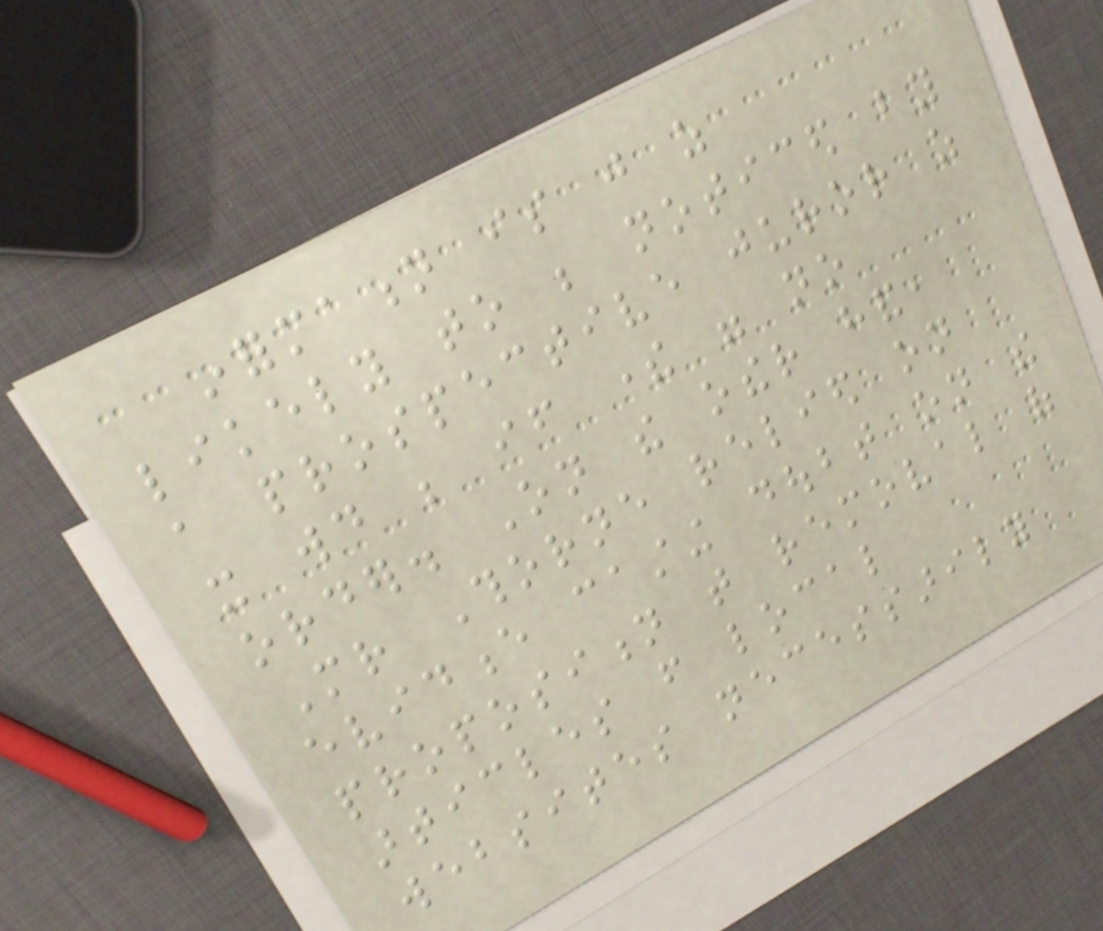information is just as
likely to be noticed by
a prospective juror as
it would be if there were no
order. On the other hand,
Mr Thorne relied on
evidence casting doubt on the
proposition that removal of
articles from local
websites necessarily
